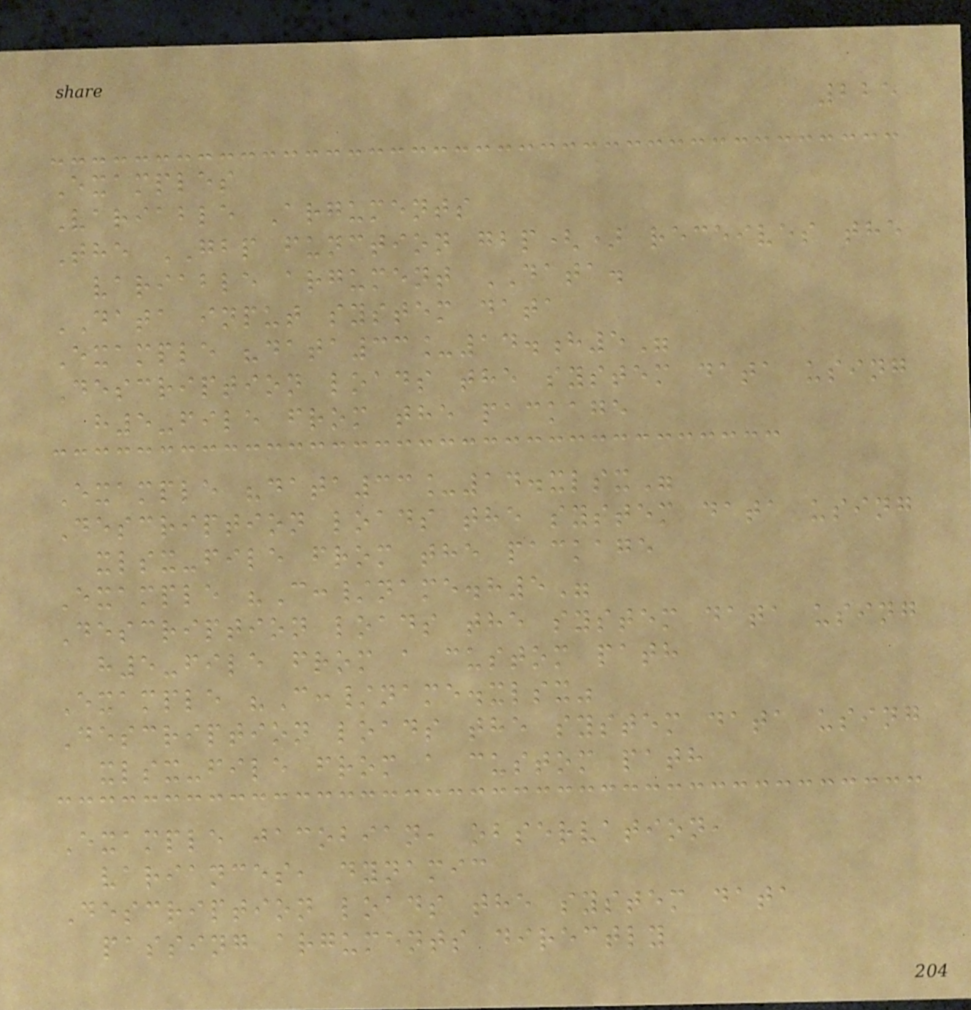225
Examples
Variable Arguments
The GBP function gbp() receives the
variable argument DATA.
DATA input system data
Example "data33_14.h5"
Description loads the system data using
h5-file from the package
Example "data33_14.xlsx"
Description loads the system data using
xlsx-file from the package
Example "C:/name.h5"
Description loads the system data using
h5-file from a custom path
Example "C:/name.xlsx"
Description loads the system data using
xlsx-file from a custom path
Example jacobian, observation,
variances, dynamic
Description loads the system data
passing arguments directly
